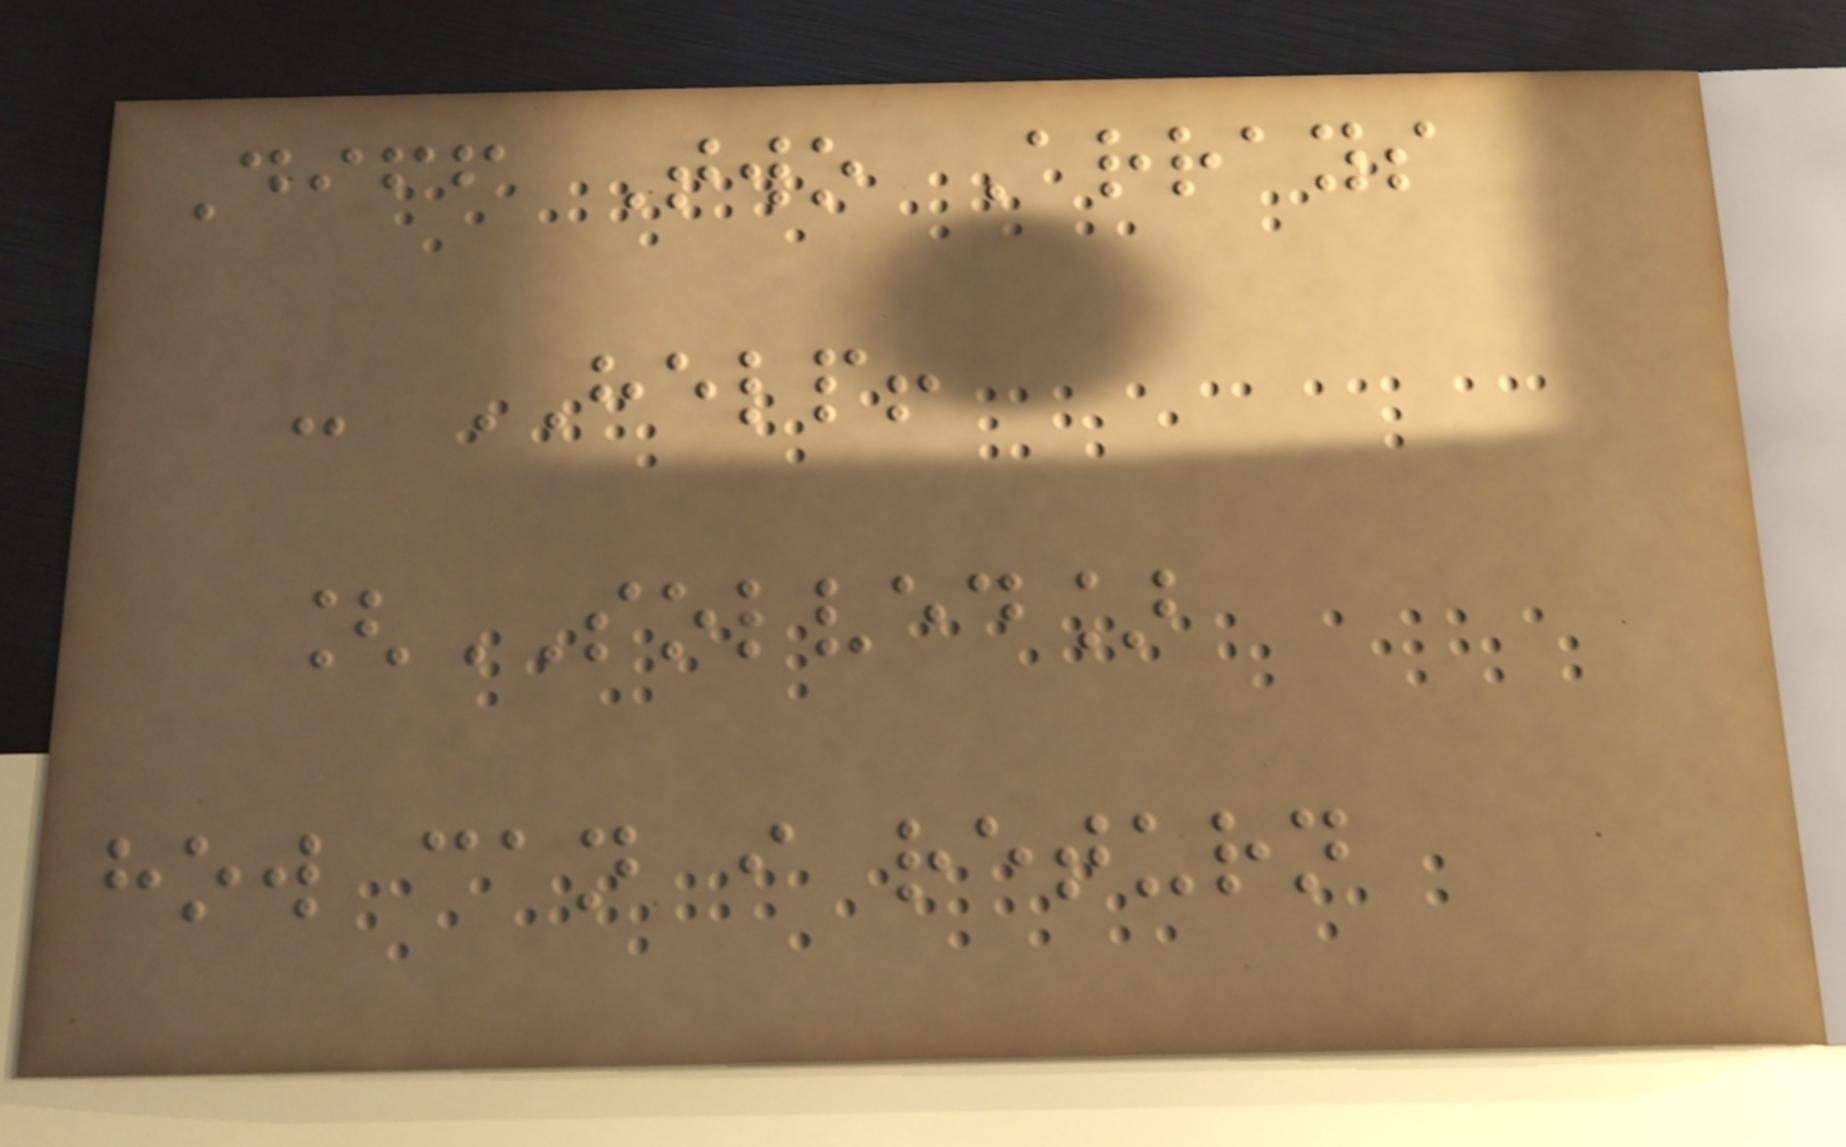Diff Two Arrays
- HELP!
[SOLVED]
how can i return
